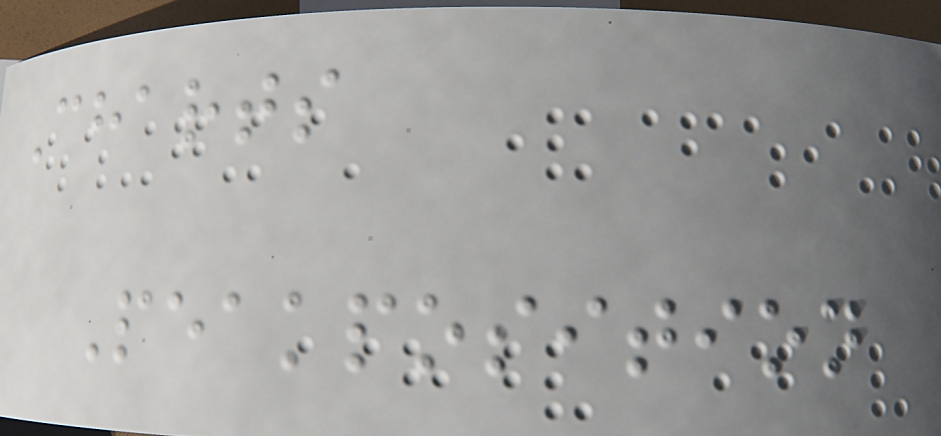Charts
Peakposition
